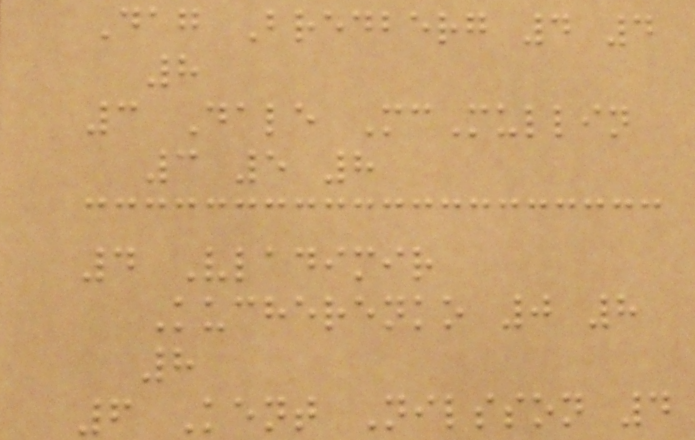Dag Bredberg 4 4
8
3 Dale McMullin
3 5 8
4 Vladimir
Kucherenko 0 8
8
6 Kent Nilsson 4
